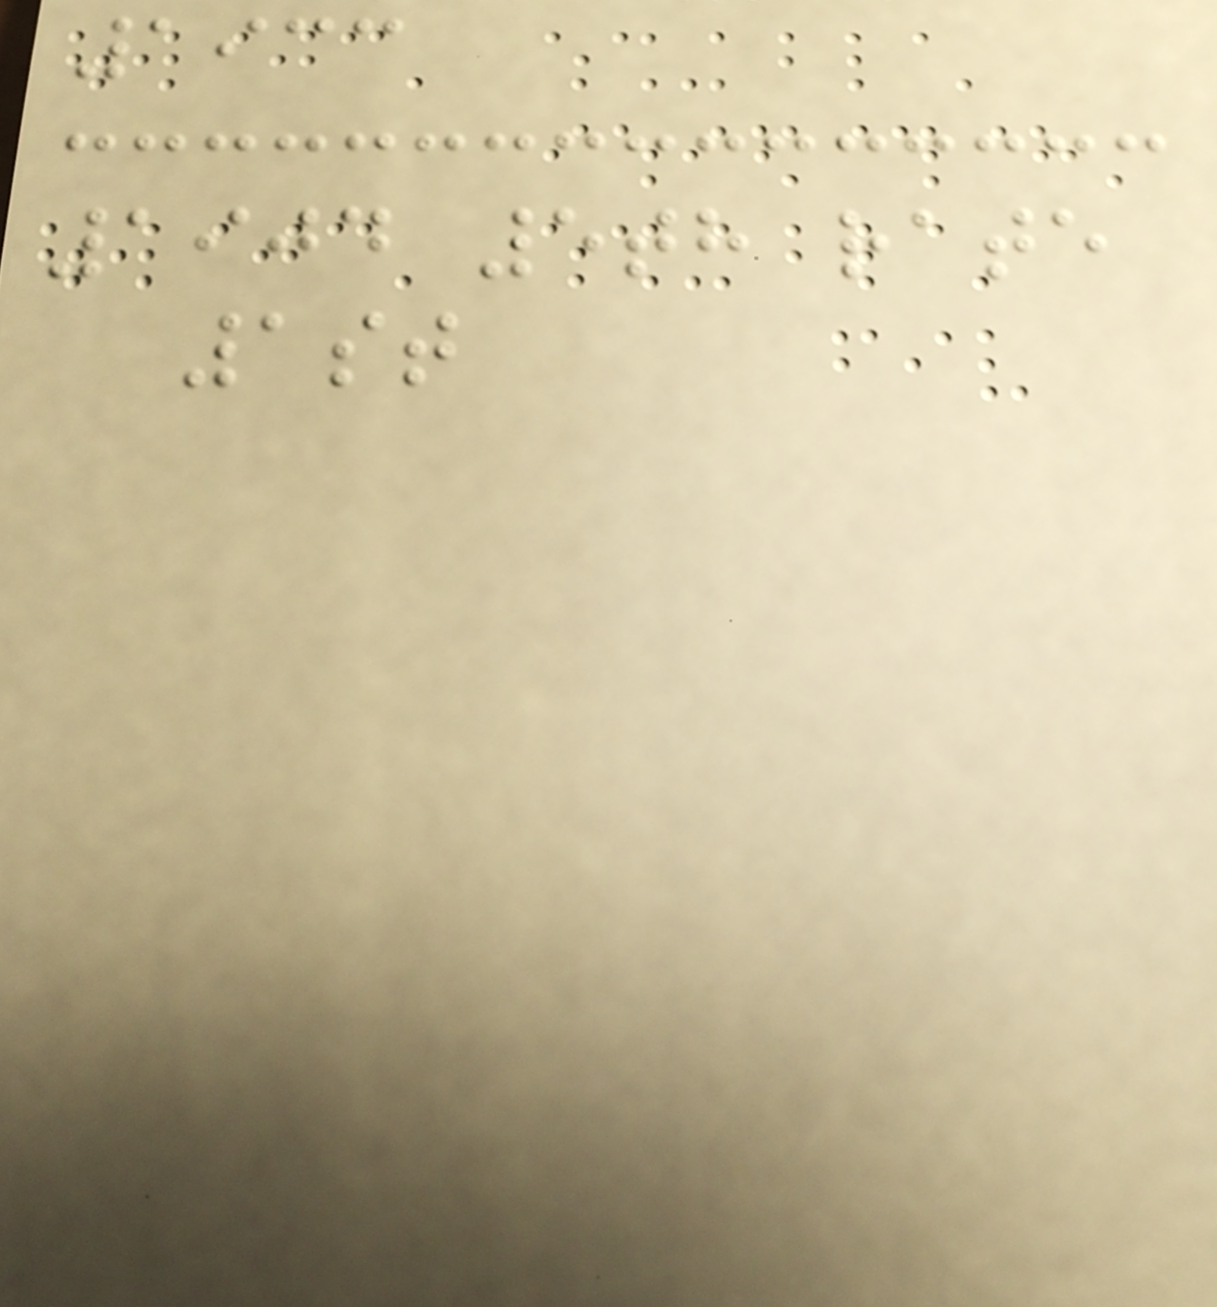1933
1904 5th rate
1st
